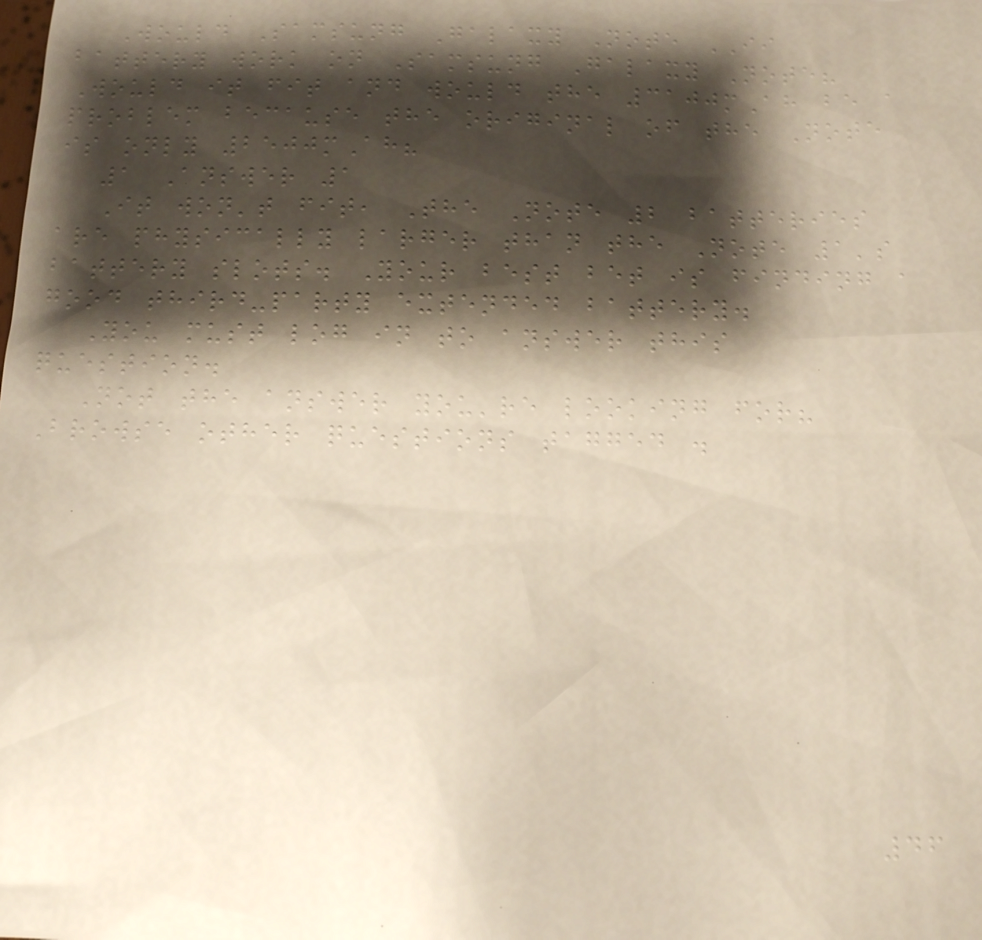Would Samsung Galaxy Note II
battery work on Samsung Galaxy Note?
Would it fit and would the 3100mAh be a
problem because the original of the Note
is only 2500mAh?
1 Answer 1
It won't fit, The Note 2 batteries
are physically larger than the Note 1's
battery slots. Your best bet is finding a
good third-party extended battery.
You must log in to answer this
question.
Not the answer you're looking for?
Browse other questions tagged .
46
